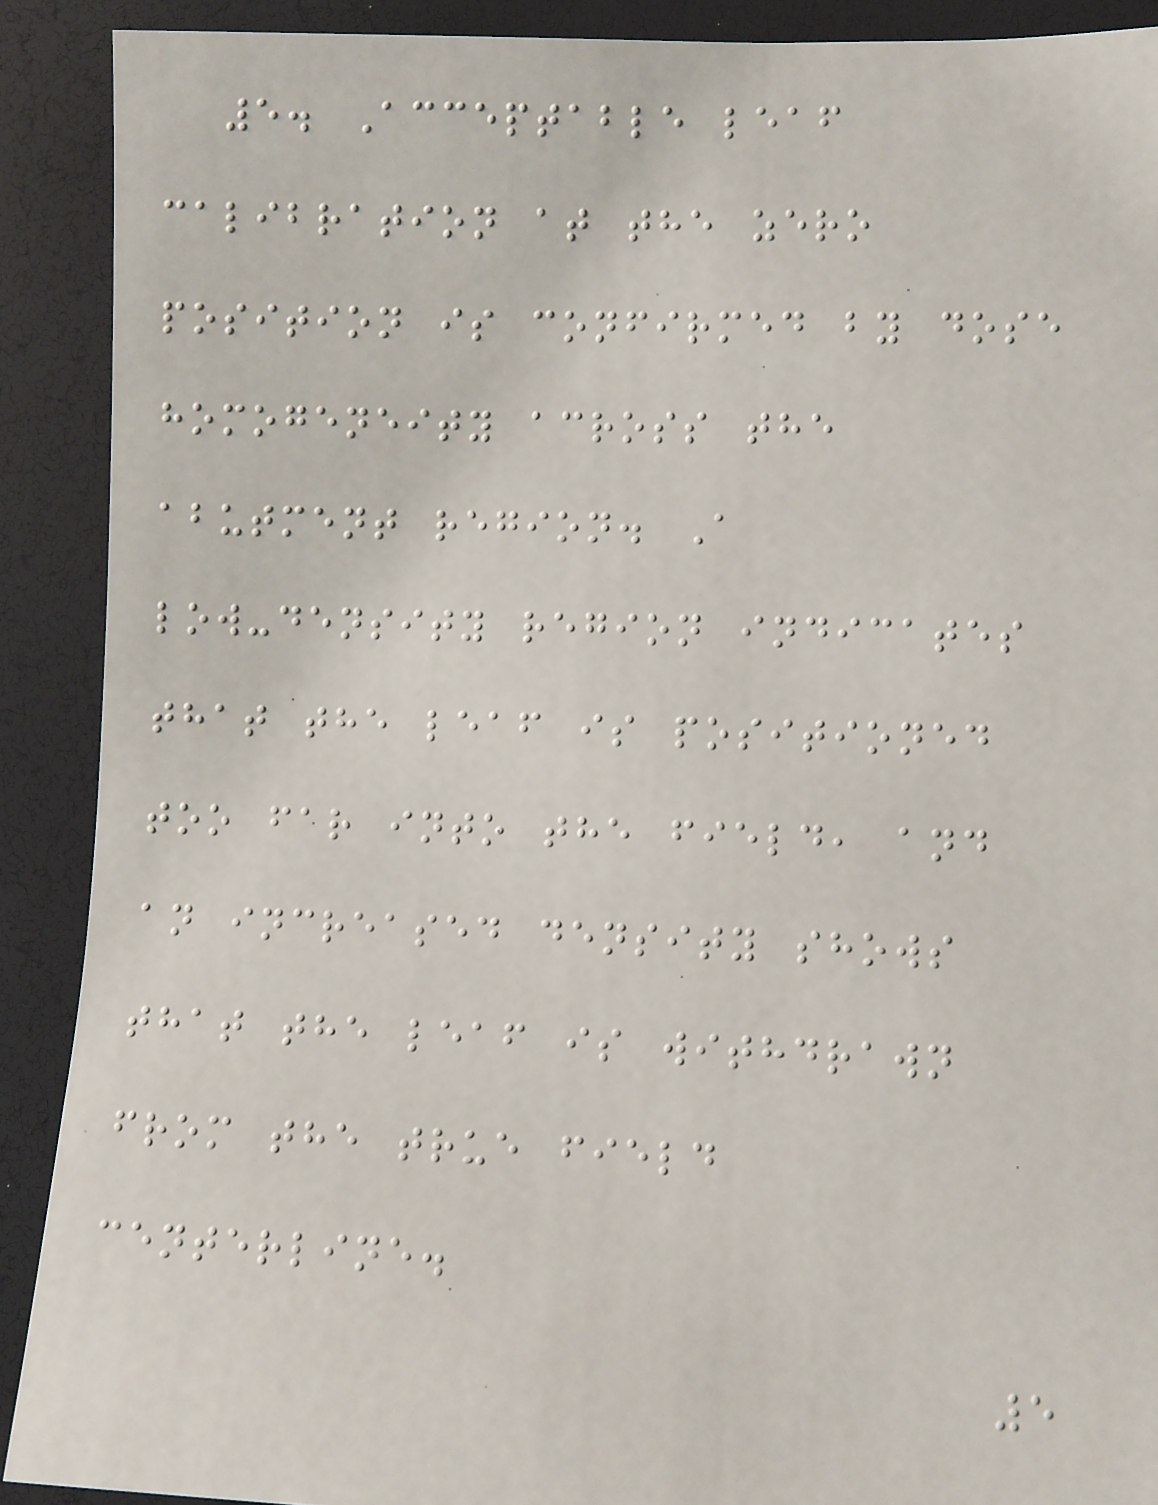5. Acceptable leaf
calibration at the zero
position is confirmed by dose
homogeneity across the
abutment region. A
low-density region indicates
that the leaf is positioned
too far into the field, and
an increased density shows
that the leaf is withdrawn
from the true field
centerline.
5
